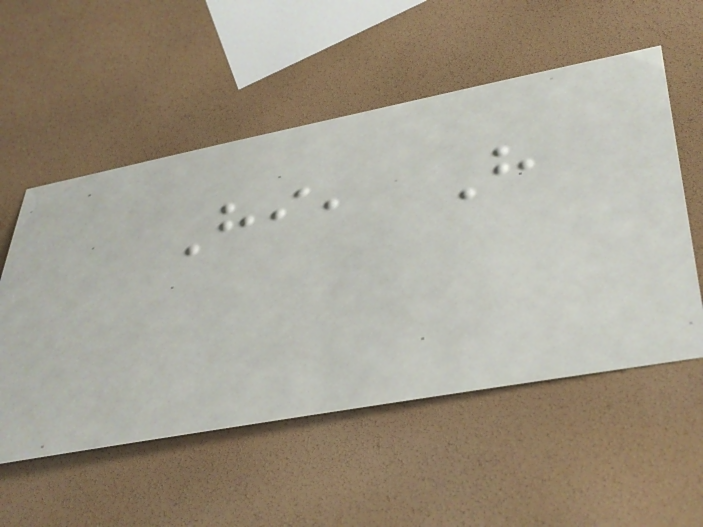Hi, Have
